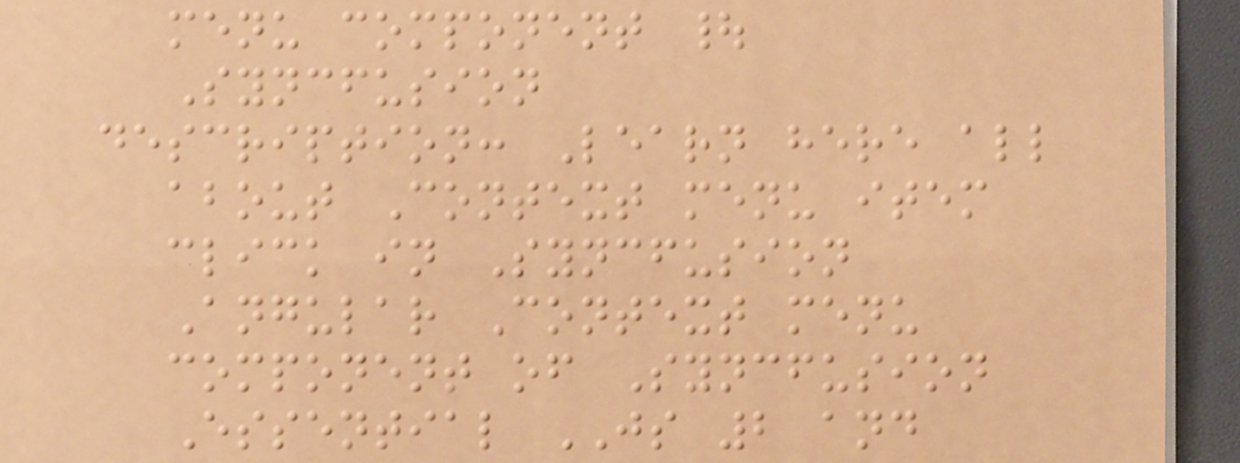menu component |
Syncfusion
description: Learn here all
about Context menu item
click in Syncfusion
Angular Context menu
component of Syncfusion
Essential JS 2 and
